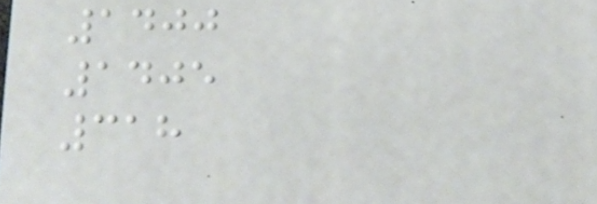1400
1405
318
